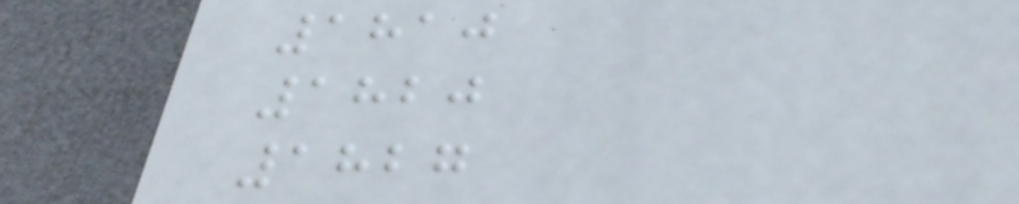1810
1820
1827
